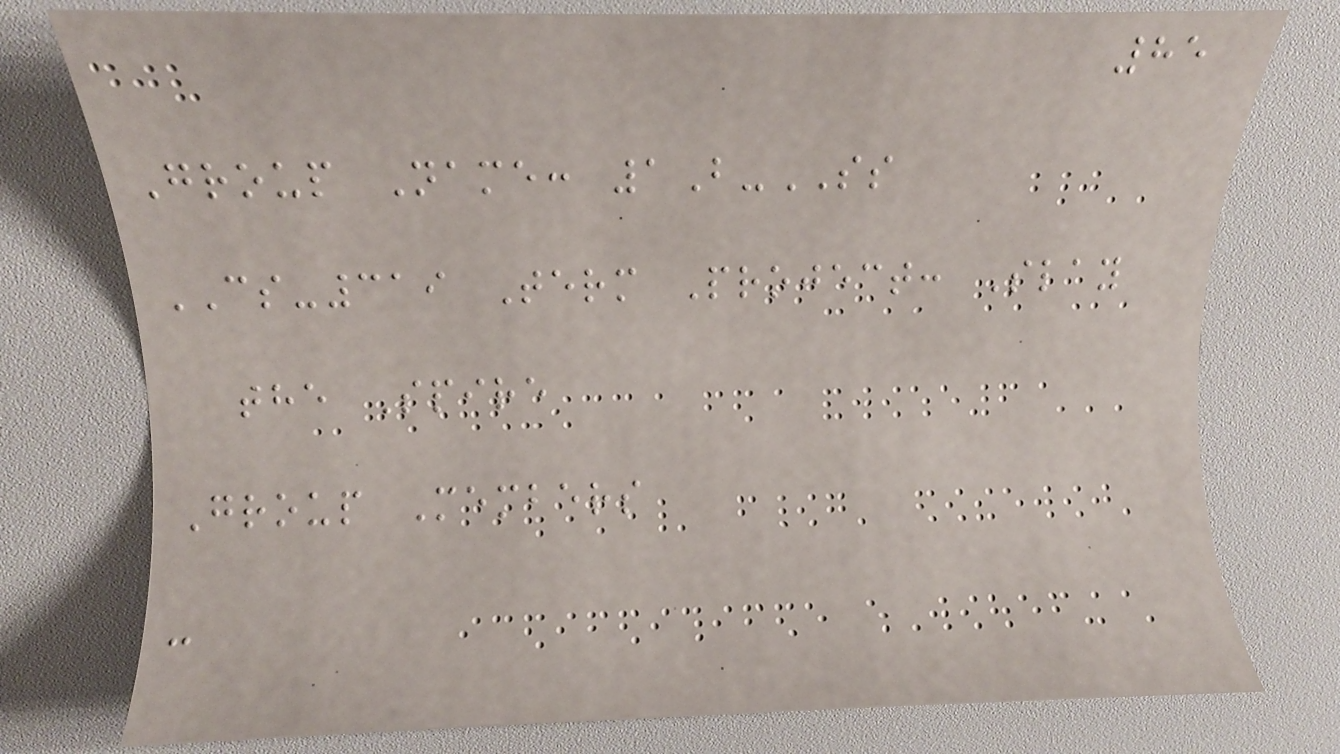85
Group Name: 1B-SS
CS-319 Term Project: Slay
the Spire
Group Members
-
